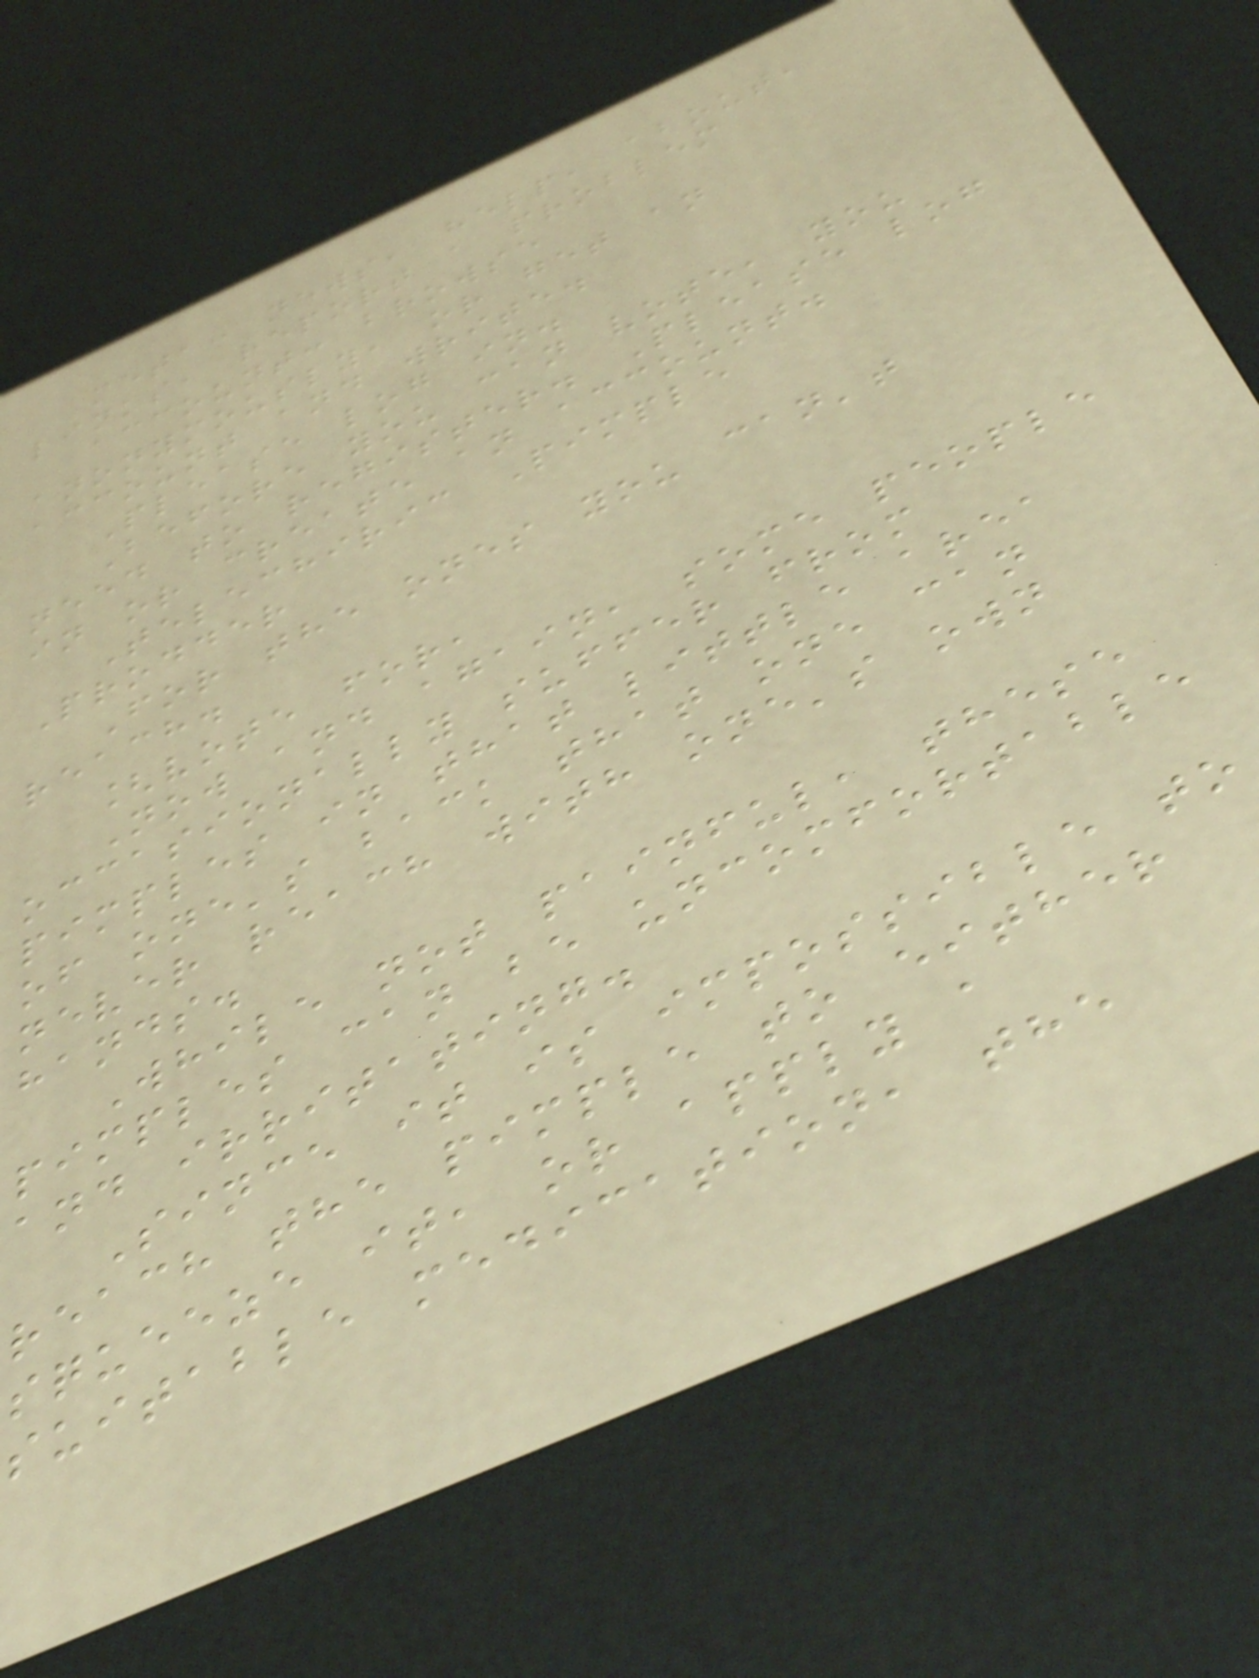meta: news, help, about,
links, report a problem
account: browse
anonymously, or get an
account and write.
Please log in.
Before you can vote, you
need to register. Please log
in or create an account.
Telechiric Pimple
Prodder
For the ones you can't
reach.
[vote for,
Now and again, some people
occasionally suffer from
pimples in that little area
of one's back that one can
never reach with one's own
hands.
While not painful, these
pimples can be uncomfortable
and irritating.
Since it is impossible to
reach the pimple to either
squeeze it, or apply a
suitable medication, the
